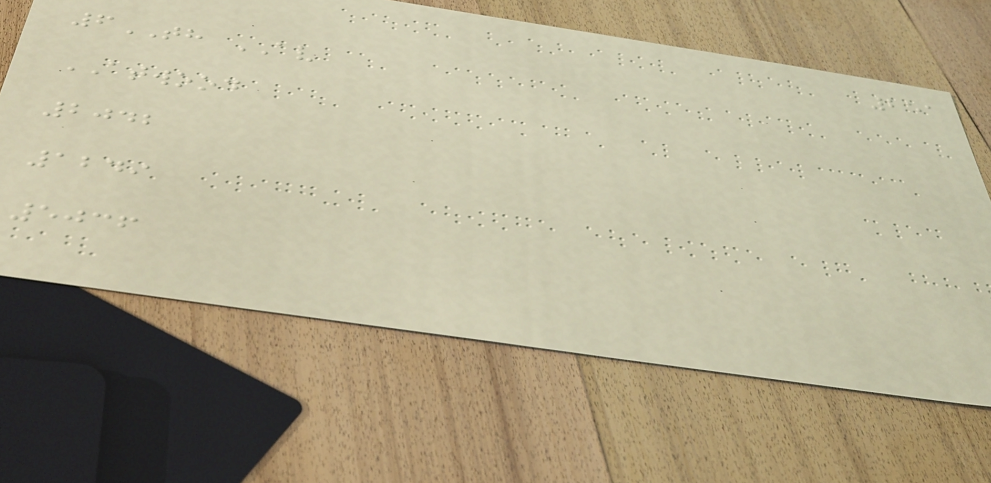251
6TH AV
ATWOOD
2042
1249
5036
